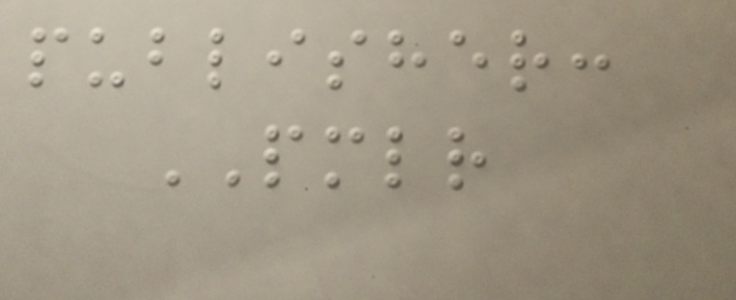publisher:
PMLR
